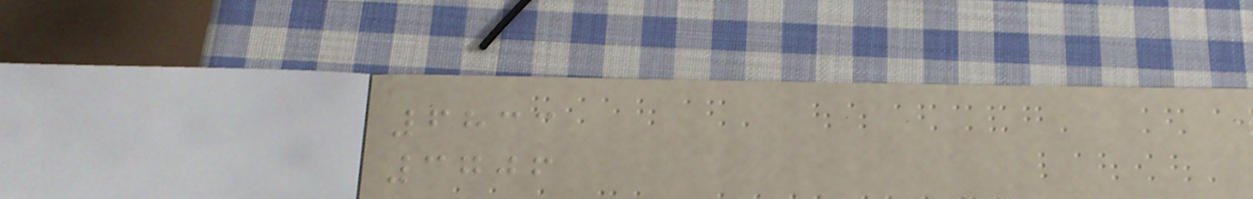6833
3706
